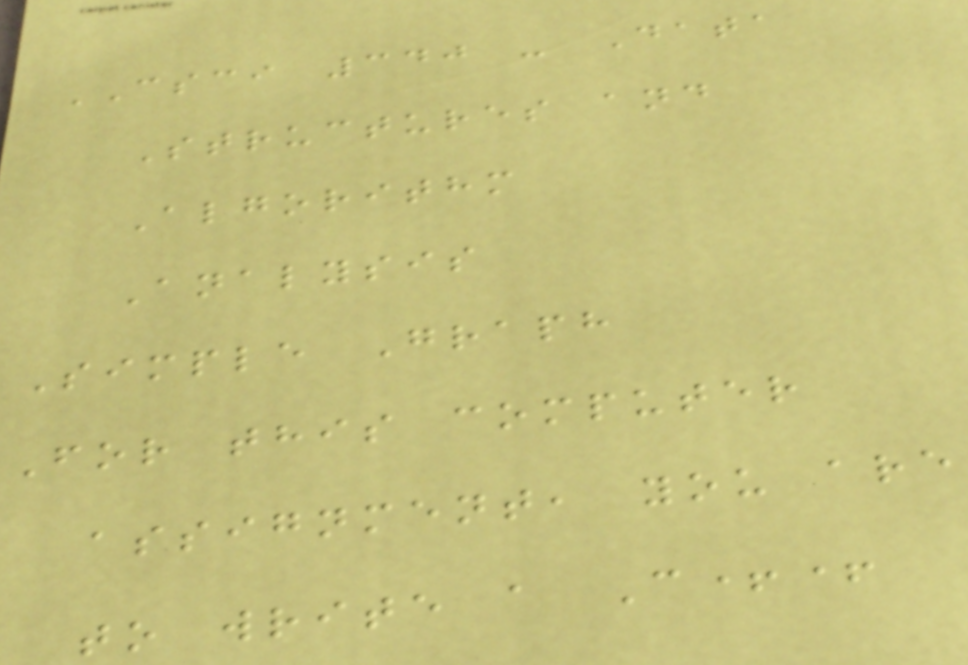CSCI 340 - Data
Structures and
Algorithm
Analysis
Simple Graph
For this computer
assignment, you are
to write a C++
